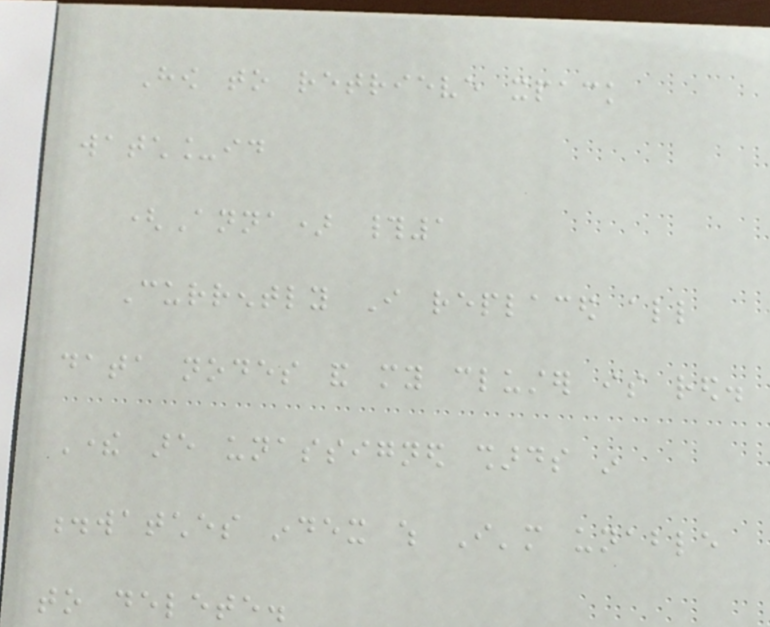How to retrieve xpack
watch_id
(Anna) #1
Currently I replaced all
data nodes and my cluster is red.
There are unassigned shards in
.watches index which I'm unable
to delete.
